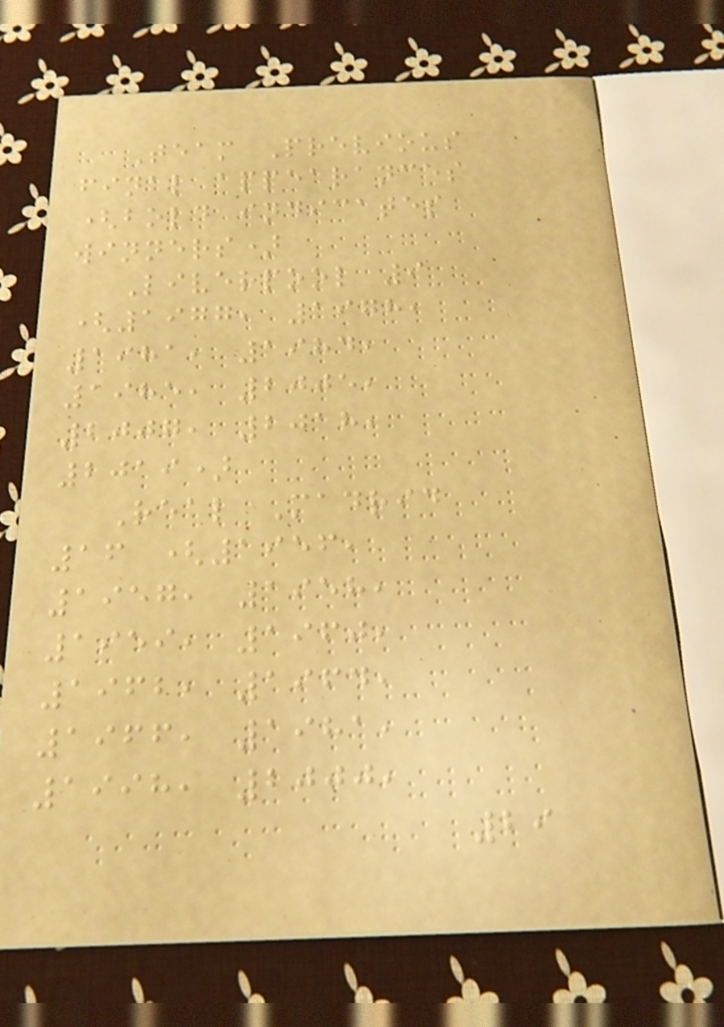Team Previous
final appearances
(bold indicates
winners)
Liverpool 9
(1977, 1978,
1981, 1984,
1985, 2005,
2007, 2018,
2019)
Real Madrid
16 (1956,
1957, 1958,
1959, 1960,
1962, 1964,
1966, 1981,
1998, 2000,
29
